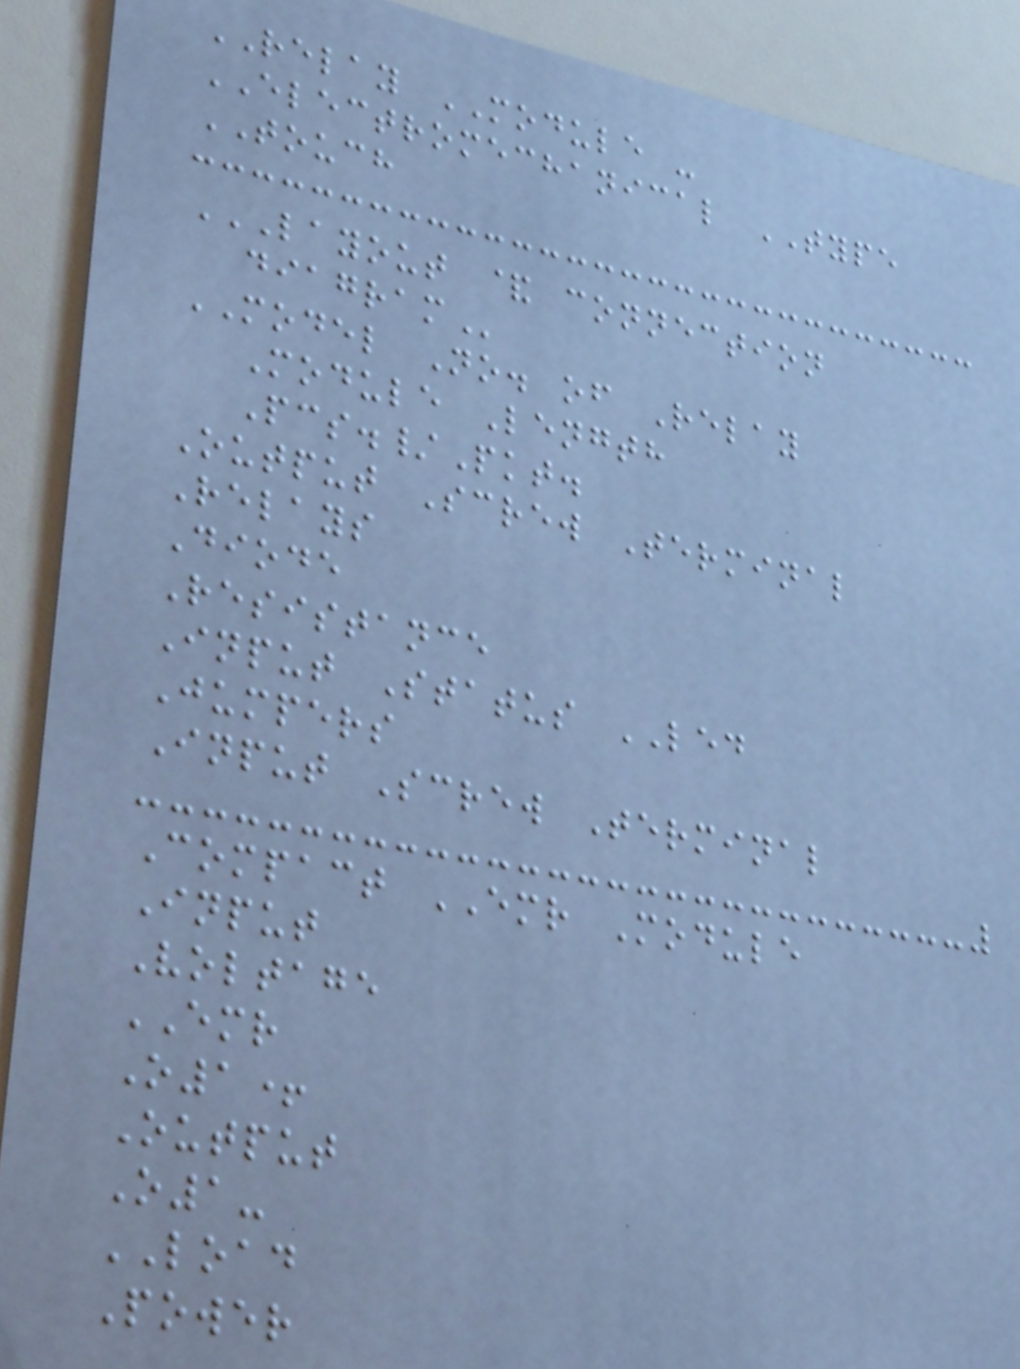RELAY MODULE -
ELECTROMECHANICAL TYPE
TOUCH
LAYOUT & CONNECTION
DIAGRAM
MODEL No. of Relay
Module Length
Pcs./Pkt.
Output Screw Terminal
Relays
Diode
Resistance
Input Status LED
Jumpers
Input Screw Terminal
Compact EMR Module
Input
Voltage
EMR
O1+
Output
O1-
LOAD
Power
